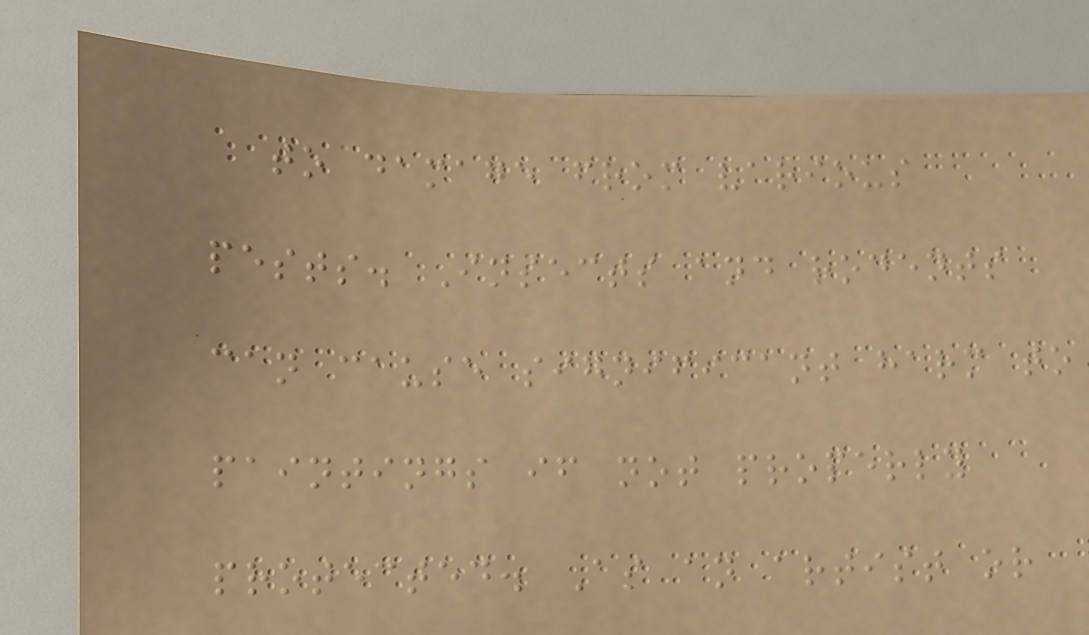to damage from various
pests. Insects and rodents
can cause significant harm to
paintings if not properly
protected. As an artist or
